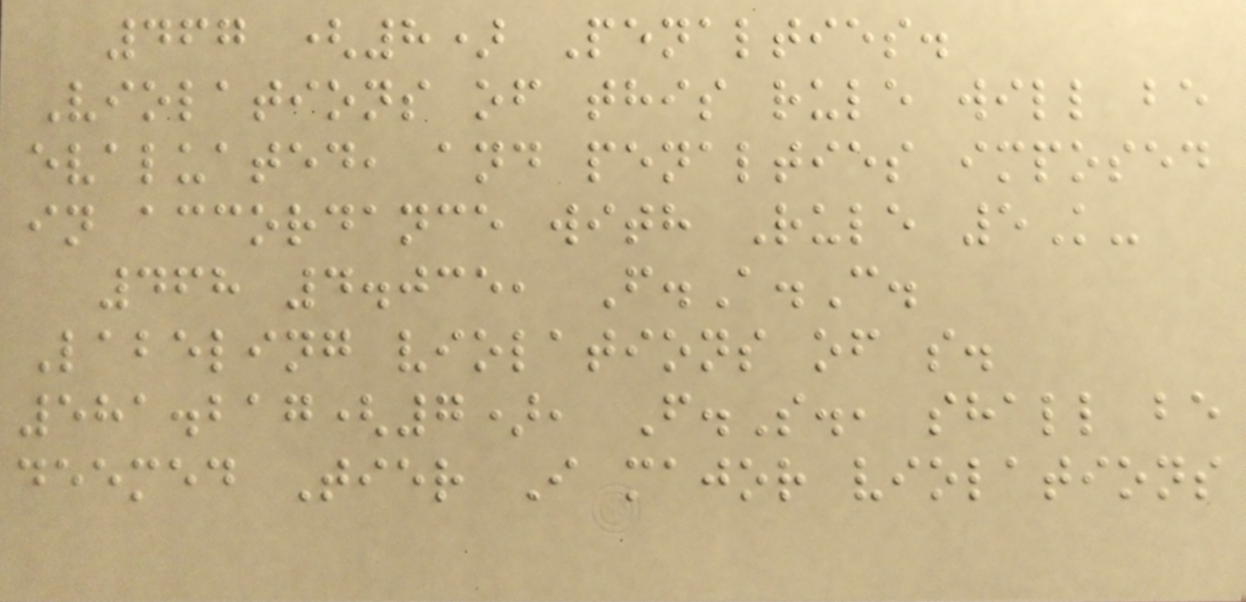467 (8) Penalties.
Violations of this rule will be
evaluated, and penalties imposed
in accordance with Rule 5K-
468 4.035, F.A.C.
Labeling violations of s.
581.217(7), F.S., shall be
deemed Tier I major violations
